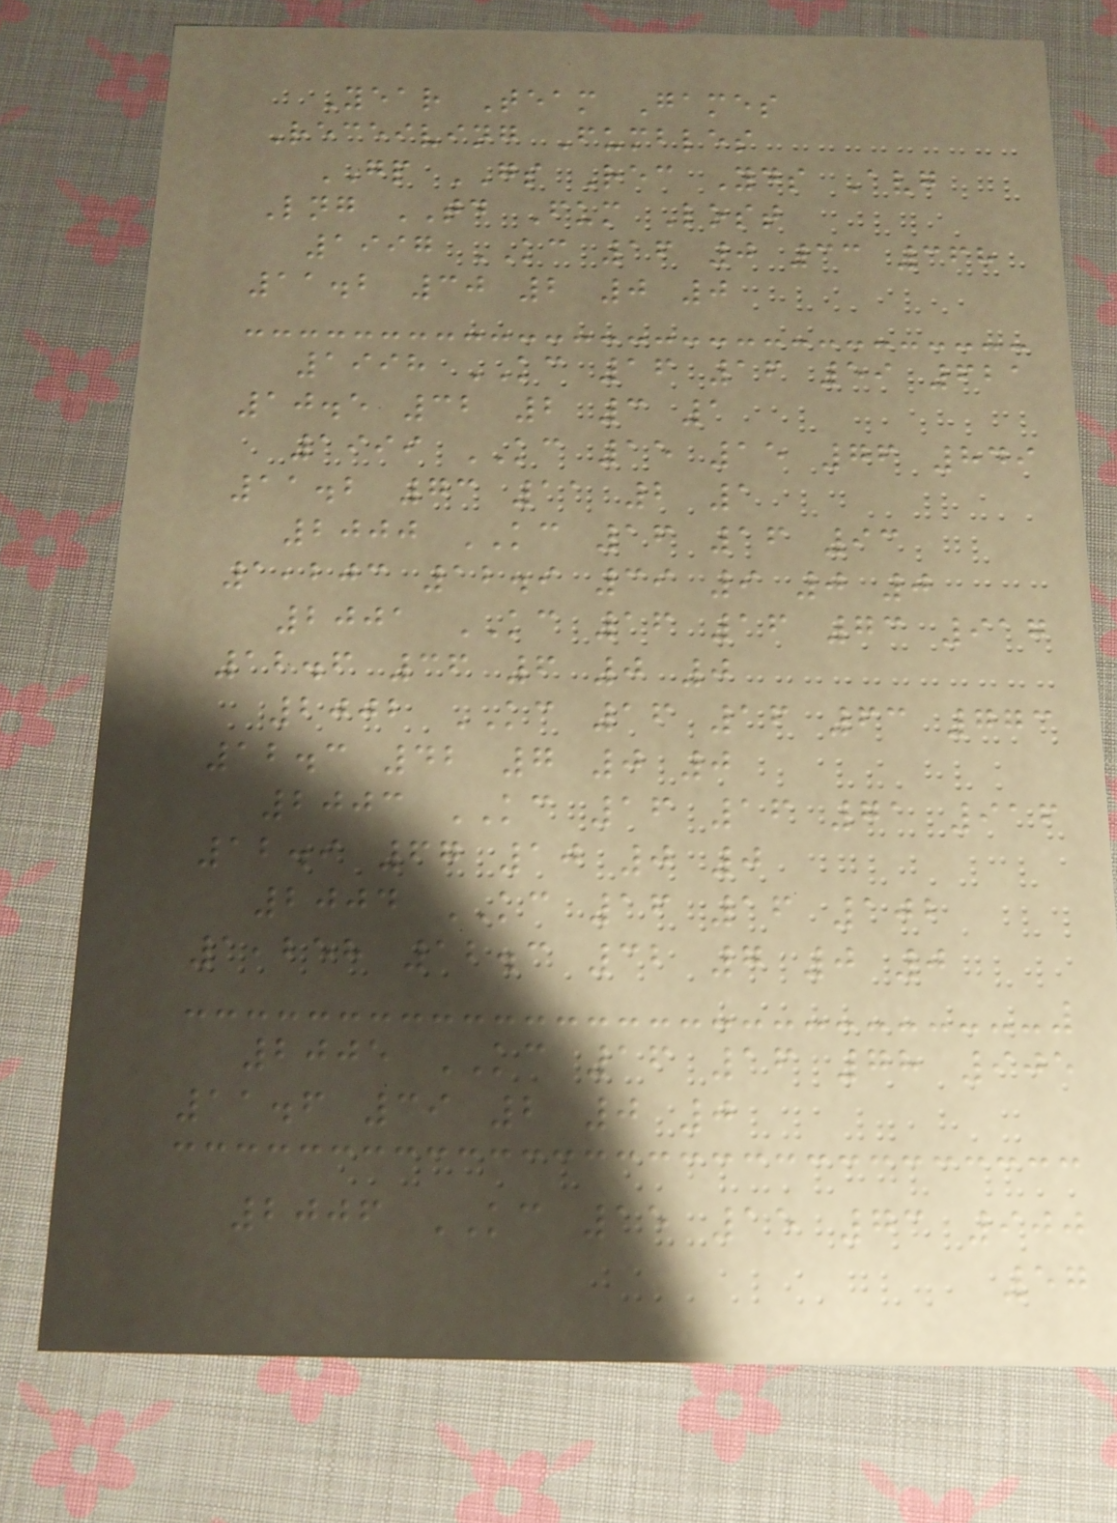Year Team Games
Receiving Fumbles
GP GS Rec Yds Avg
Lng TD Fum Lost
1997 KC 16 0 33 368
11.2 30 2 0 0
1998 KC 16 16 59 621
10.5 32 2 3 1
1999 KC 15 15 76 849
11.2 73 11 2 1
2000 KC 16 16 93
1,203 12.9 39 9 0 0
2001 KC 16 16 73 917
12.6 36 6 0 0
2002 KC 16 16 63 773
12.3 42 7 0 0
2003 KC 16 16 71 916
12.9 67 10 0 0
2004 KC 16 16 102
1,258 12.3 32 7 0 0
2005 KC 16 16 78 905
11.6 39 2 0 0
2006 KC 15 15 73 900
57
